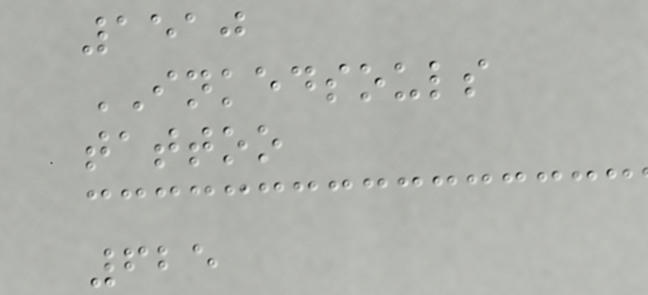1510
INKEDSOULS
tattoo
625
